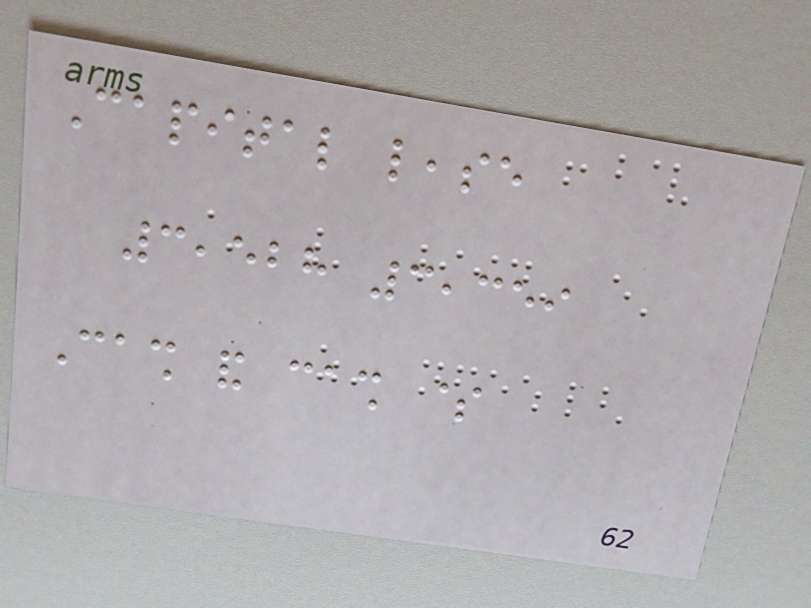Capital lease
3,528 3,359
Cash and cash $
